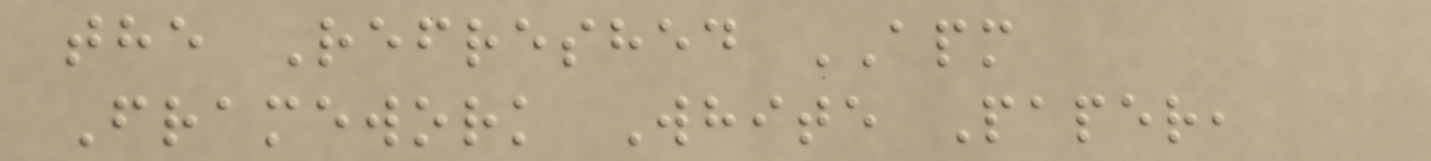the Refreshed APM
Framework White Paper,
